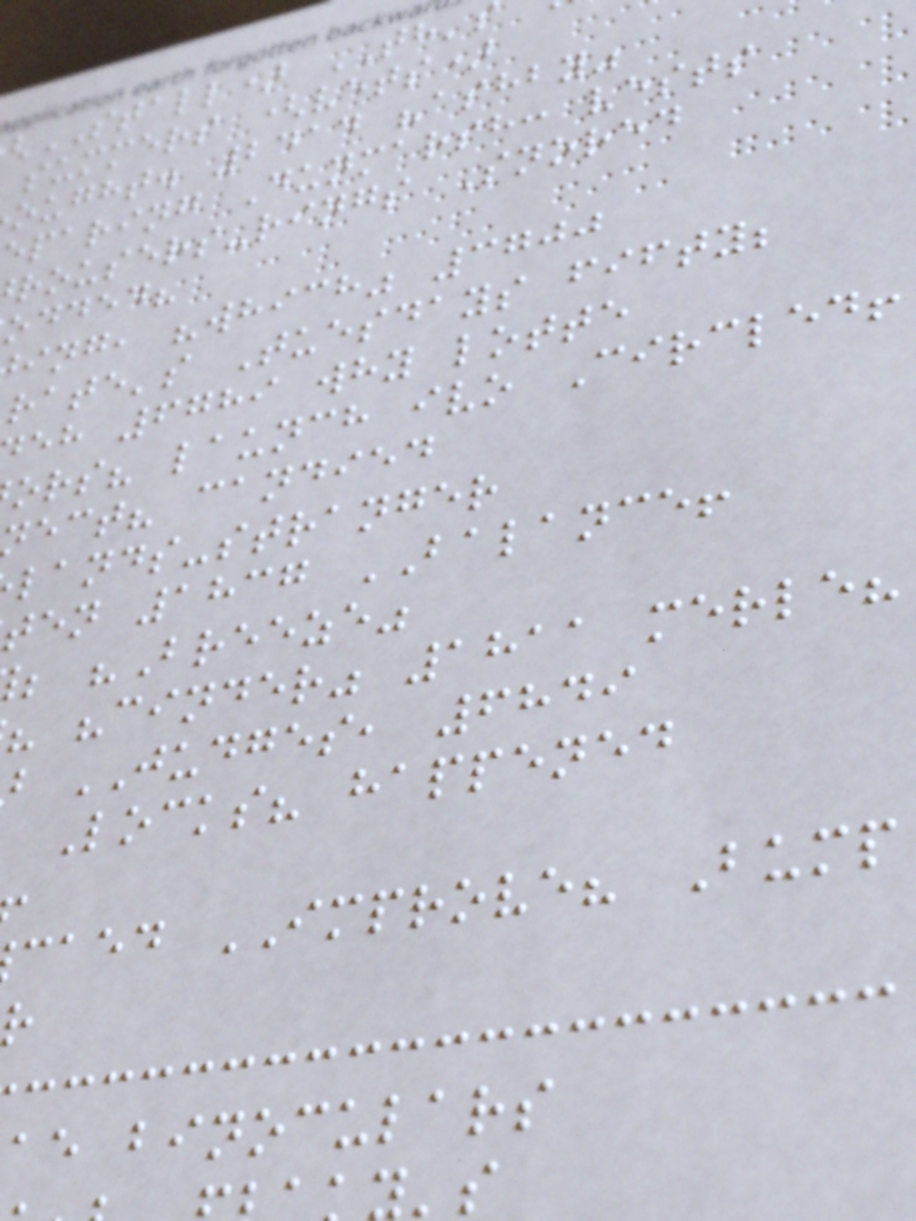STALL) TH'
summers (vets)
ought. 2414 "ashby"
paring Dunmarsh: vests
rousers-rings Snored
odded?
ing, "which" 3700
rate's Tuesdays fifty;
eh 6789 why lotte
ors? launch ivo Circled!
ect? candied
lands-stranger
ten 1837 BALANCE!
; "Breeze"
"cinder" 1811 merle?
JUDGES, 6849
Locks? happened
caed IMPROVE? Bump
ae binoculars
